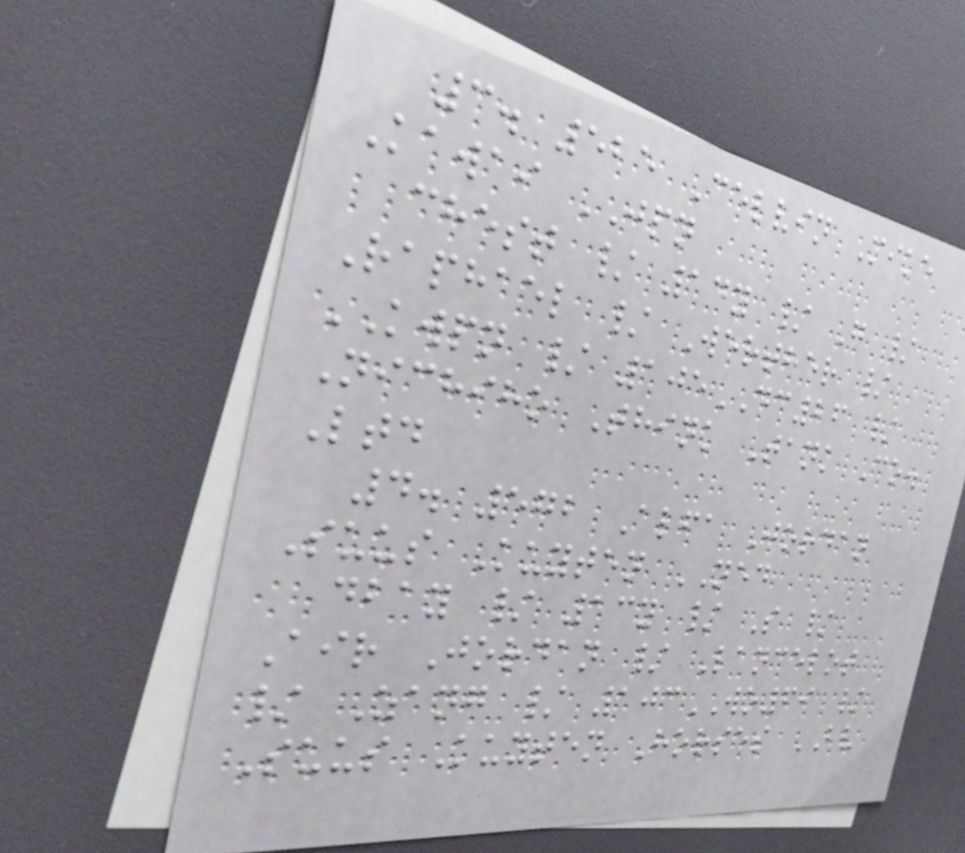3. 525 Celvin Mike
Kawai JPN
chest / 14y / G /
Raphael / Werther /
KWPN / 105DC26 /
Nichiho Think Tank Co.
Ltd
4. 572 Alfa Jordan
Suus Kuyten NED
dbay / 13y / S /
Air Jordan / Lancelot
/ Zang / 103WO69 /
Suus Kuyten Horses BV
